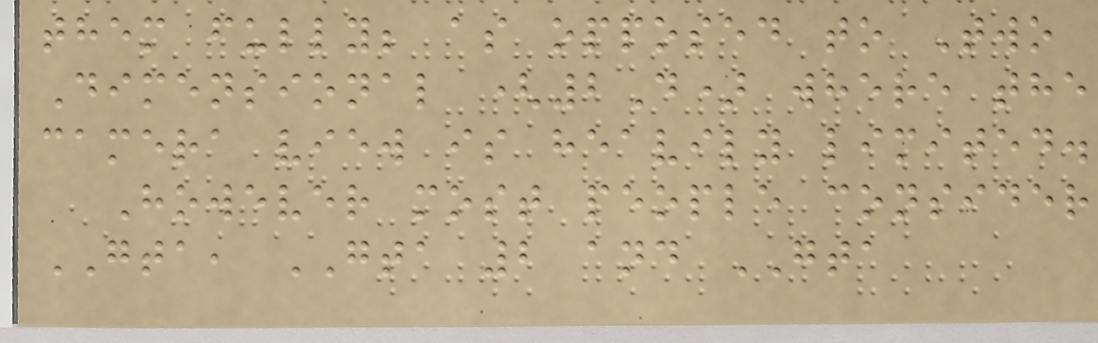them fully; as opposed to Two
Dimensional (2D) where the
camera view is heavily limited.
However most people consider
GTA, GTA 2 and GTA
